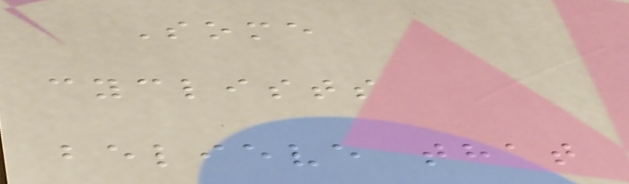Some
cyclists
believe that
